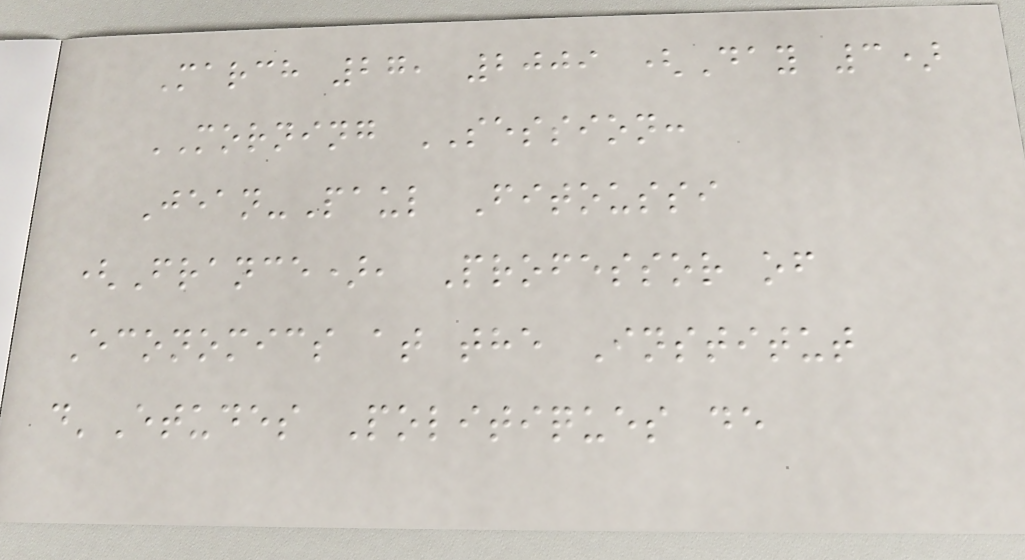March 27, 2009 (Day 3)
MORNING SESSION:
Jean-Paul Fitoussi
(France), Professor of
Economics at the Institut
d'Etudes Politiques de
